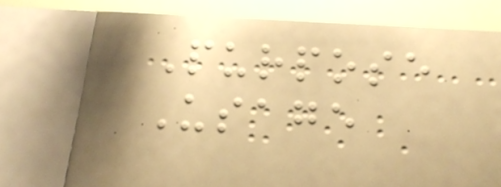Purpose
Usage
